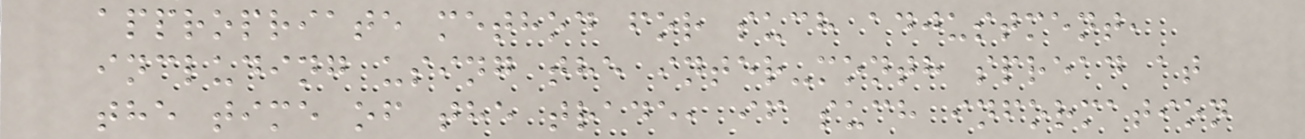appropriate method for such adjustment,
including using the inter-month spread at
the time of the trade, if such information
